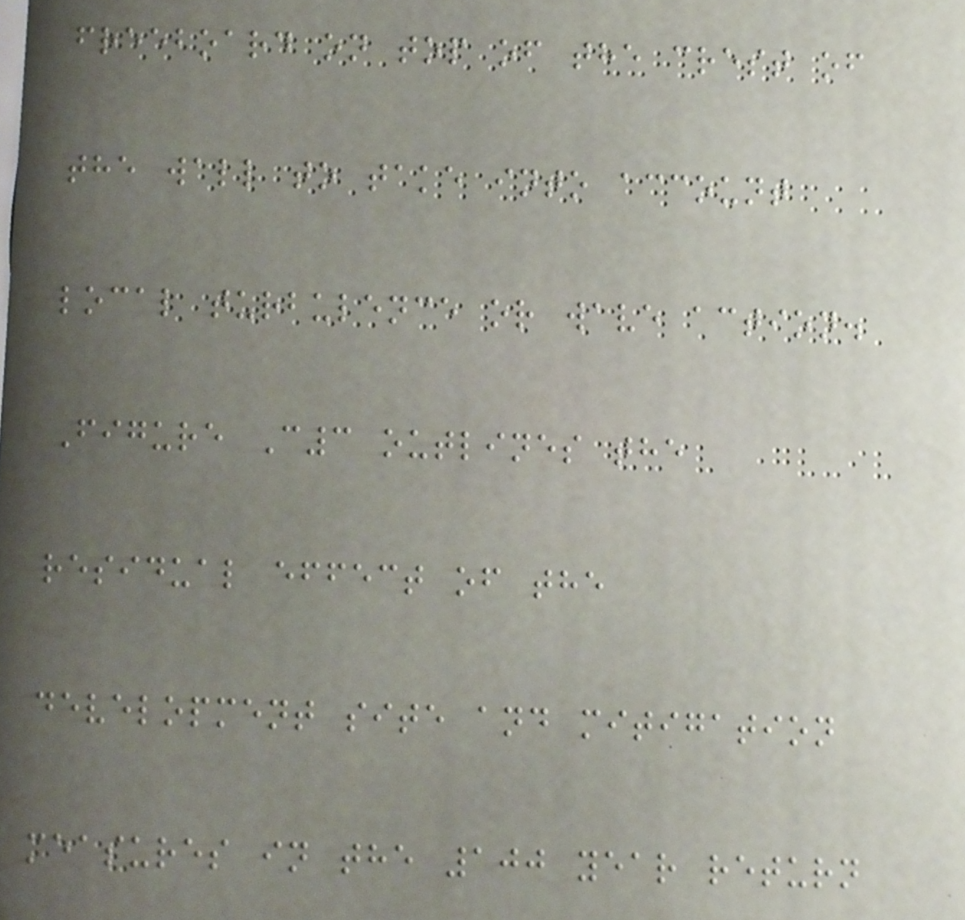freeboard on top of the crest of
the wall to take into account
local turbulence or wave action.
Figure C3 outlines the
residual effect of the
development site and mitigation
measures in the 100 year return
